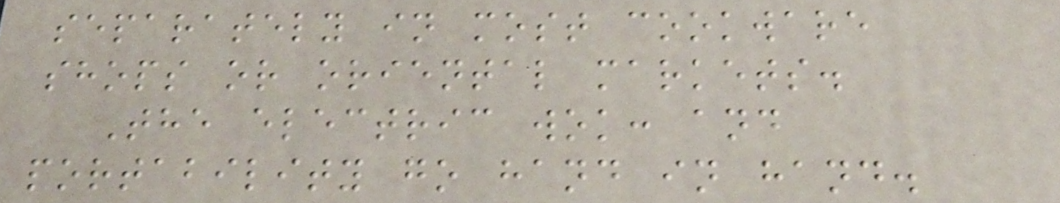separately in most cookware
shops or oriental markets.
The electric wok: and
portability go hand in hand.
